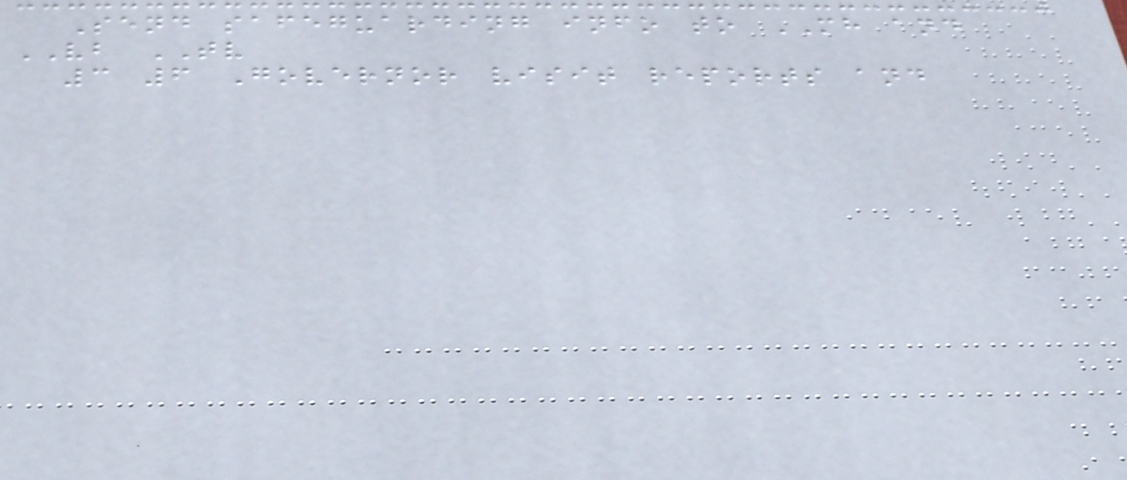Send safeguarding info to MH and
VB TV
3 6 Governor visit reports and
